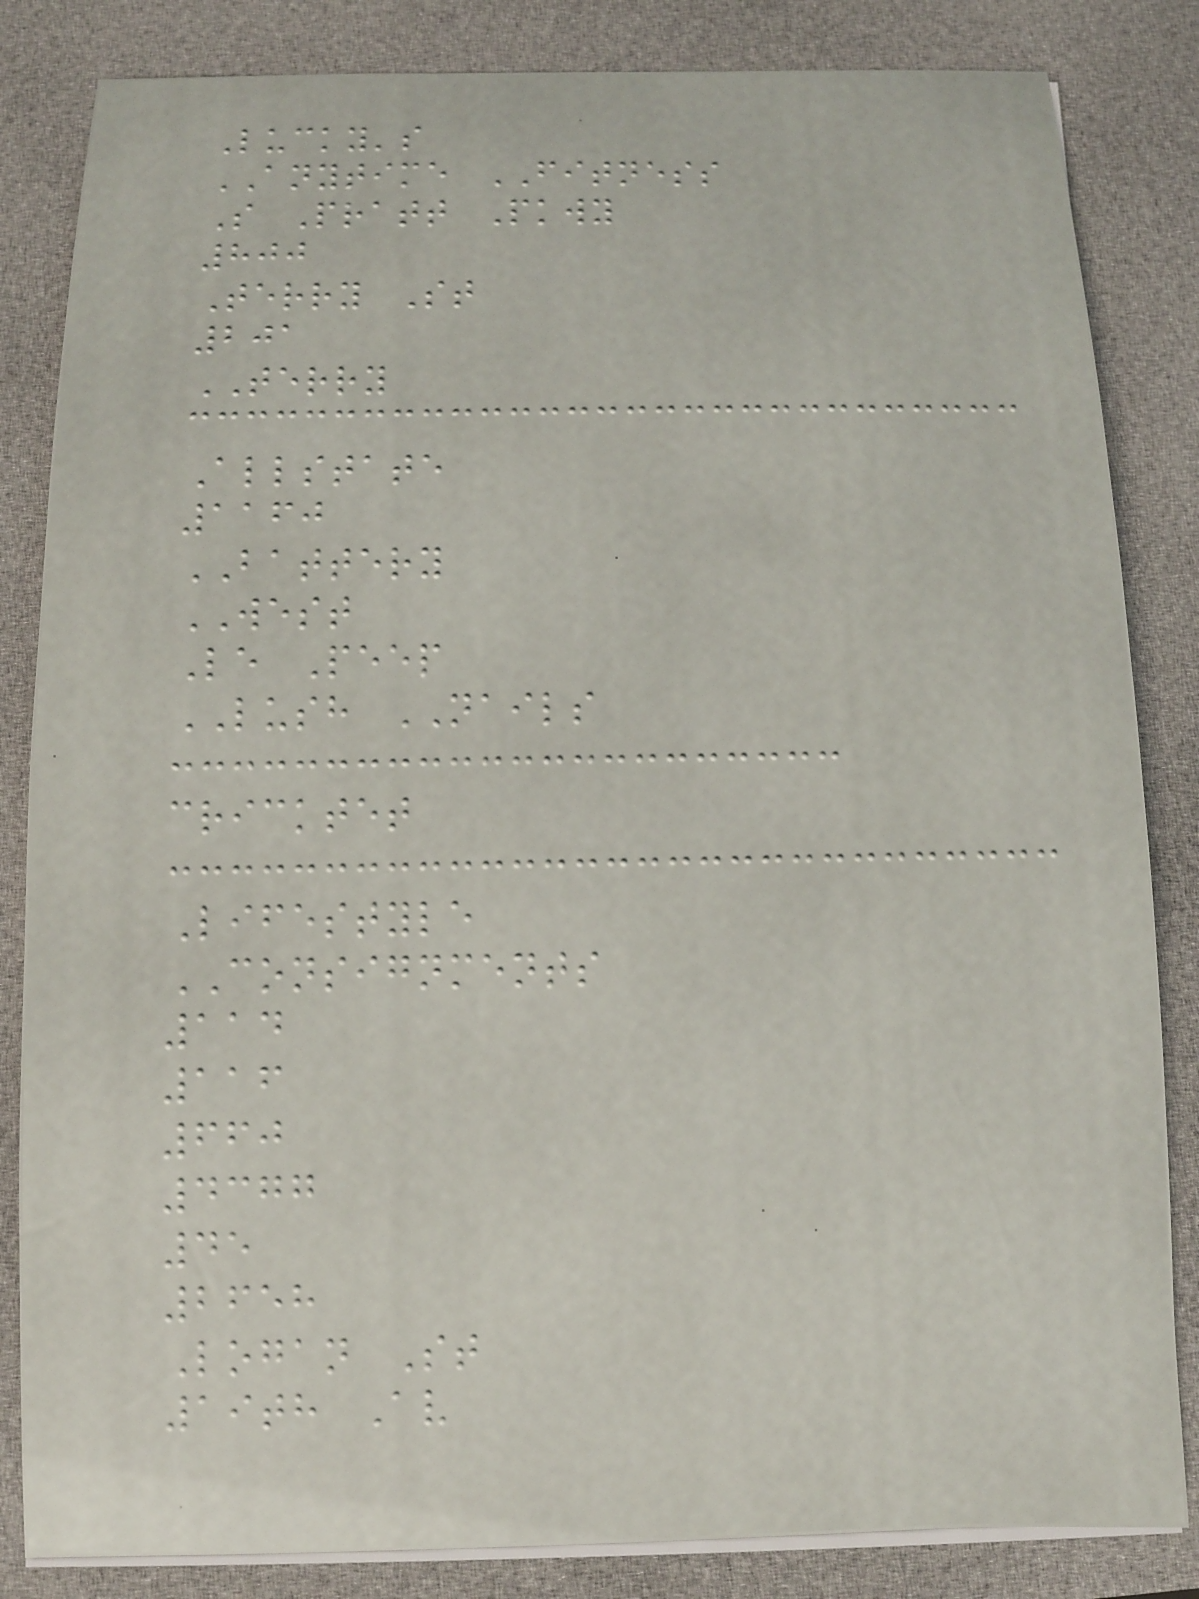Lucky's
ANYTIME FITNESS
S Pratt Pkwy
800
Terry St
201
TERRY
Allstate
1160
BATTERY
WEST
Le Peep
LUSH NAILS
cricktet
Lifestyle
CONSIGNMENTS
114
116
660
4377
45
2658
Logan St
19th Av
